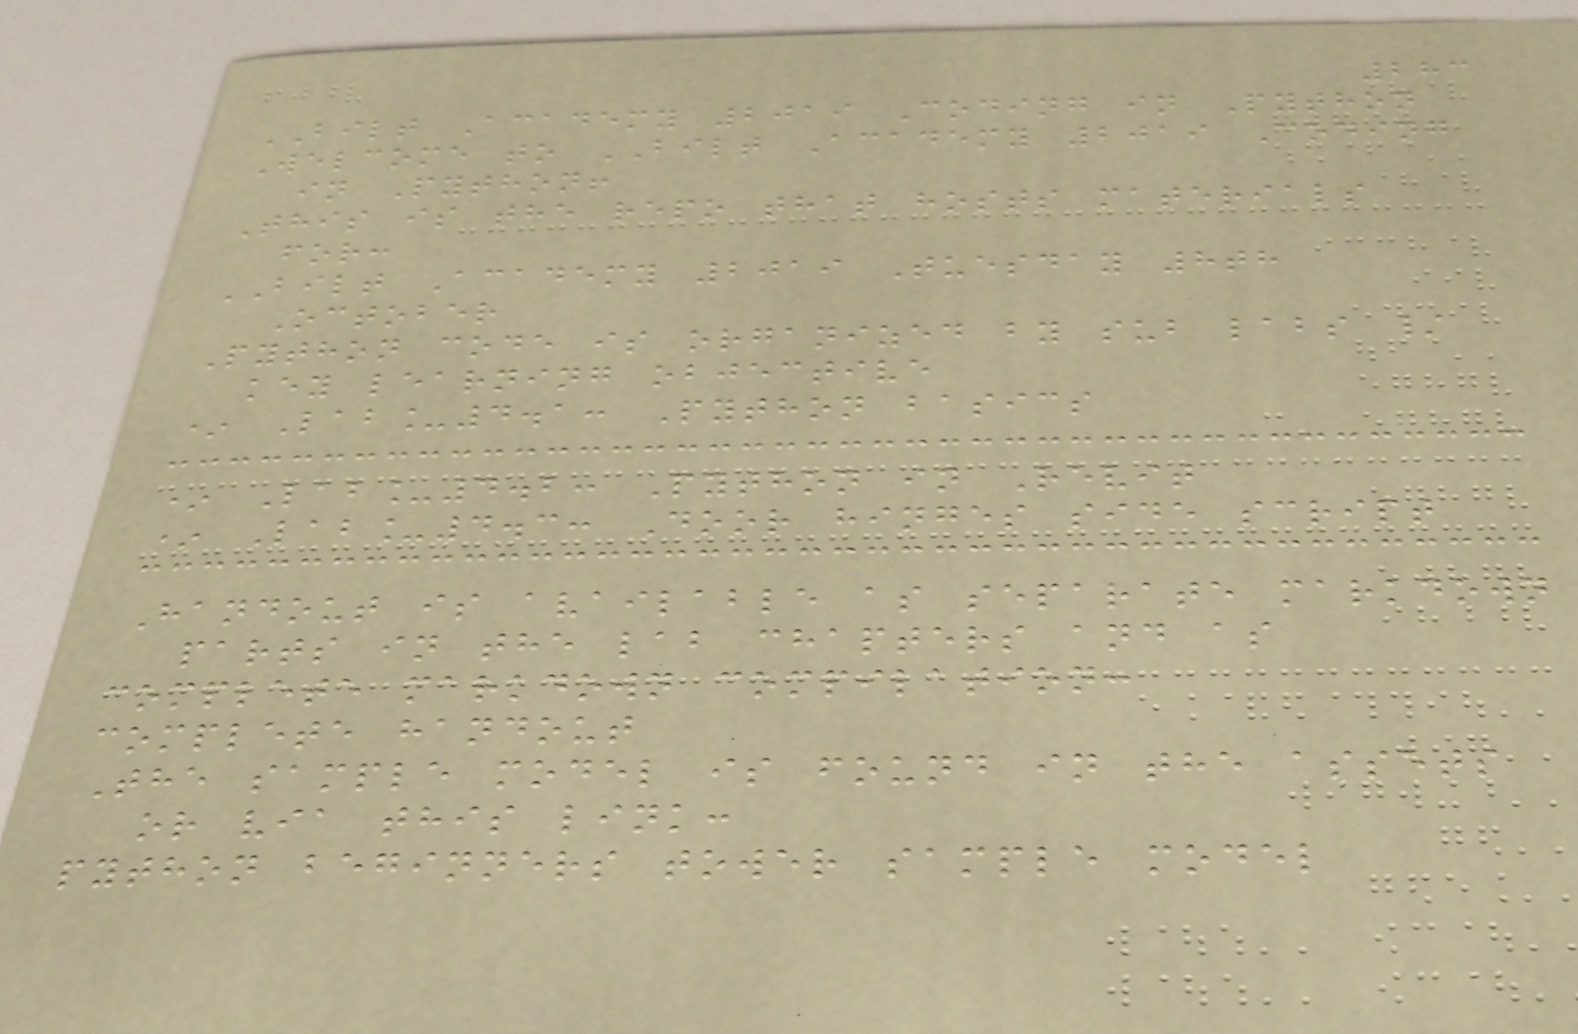283
BILT Academy 2019 Coding in Python
Welcome to BILT Academy 2019 Coding
in Python!
This is the repo that hosts materials
for:
BILT Academy 2019 Tuesday 8th
October
Python code is organized by sub labs /
key learning objective
* Lab_4.1: Python basics
* Lab_4.2: Python in Revit
* Lab_4.3: Door hinges side script
Handout is available as separate markdown
parts in the lab chapters and as
complete markdown compilation:
complete handout
The sample model is found in the assets
or via this link:
python beginners tower sample model
